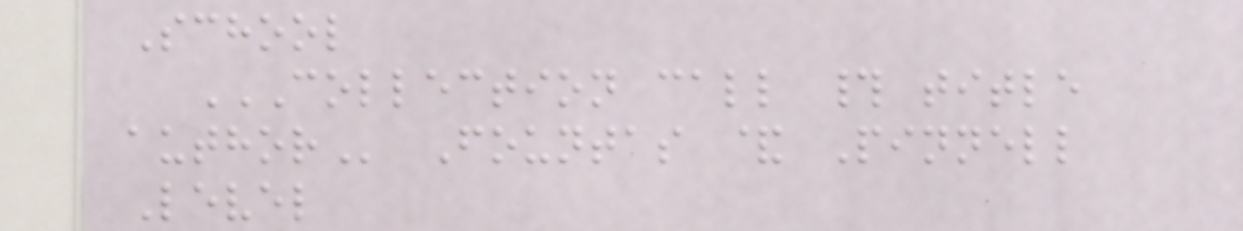School
COLLECTION CALL # TITLE
AUTHOR Fountas & Pinnell
Level
